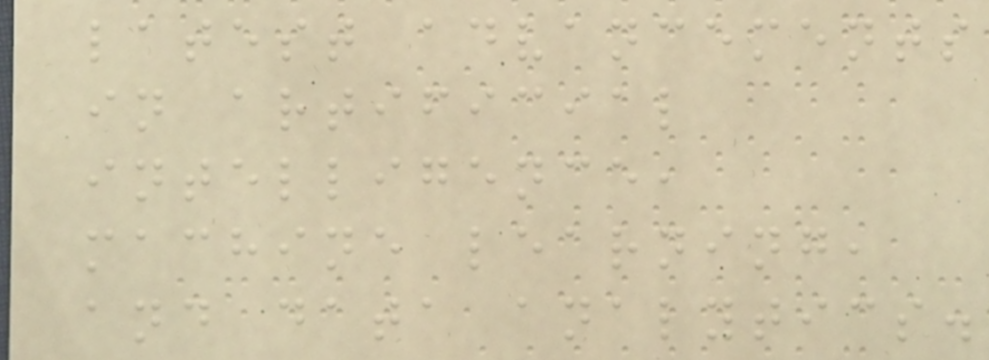latest advancements
in artificial
intelligence,
machine learning,
and data analytics.
